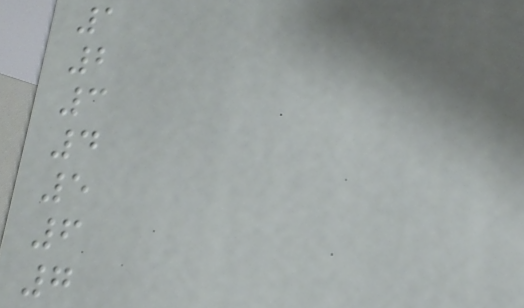1
2
3
4
5
6
7
